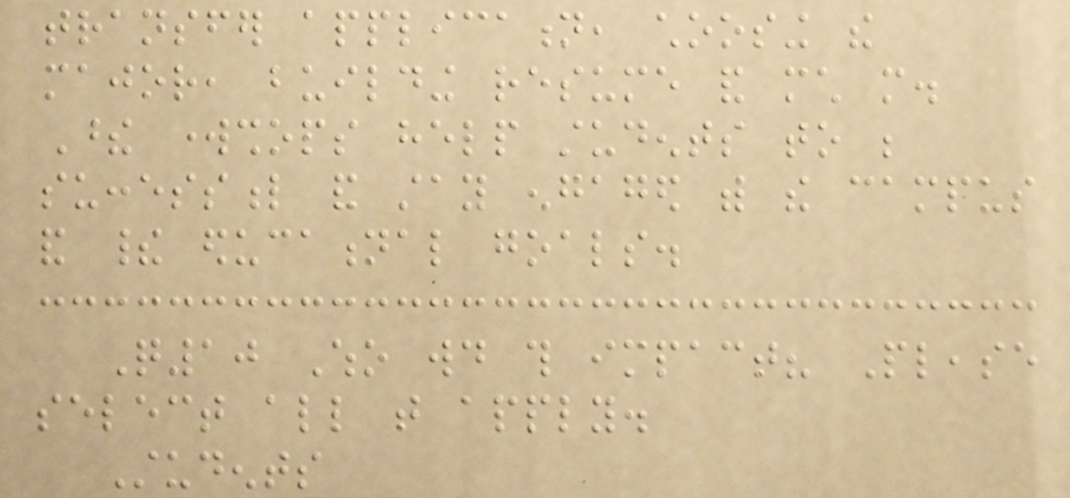transfer application, choosing the
major, building resume and much more.
These workshops help students to be
successful and stay engaged with the campus
and their educational goals.
Q10 Who would this impact? Please
select all that apply.
Students
